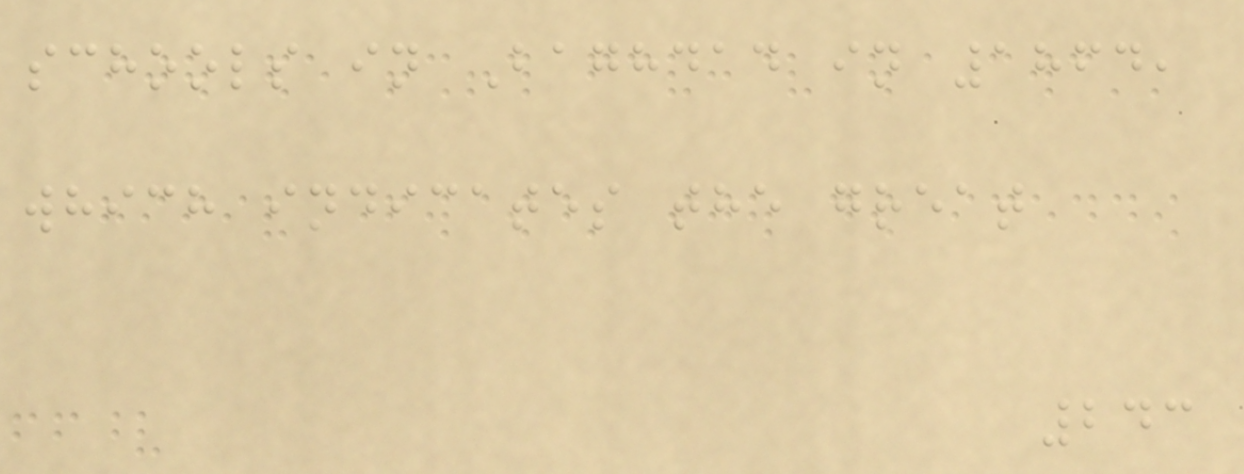schools in Baghdad in 1864,
which indicates the great
243
